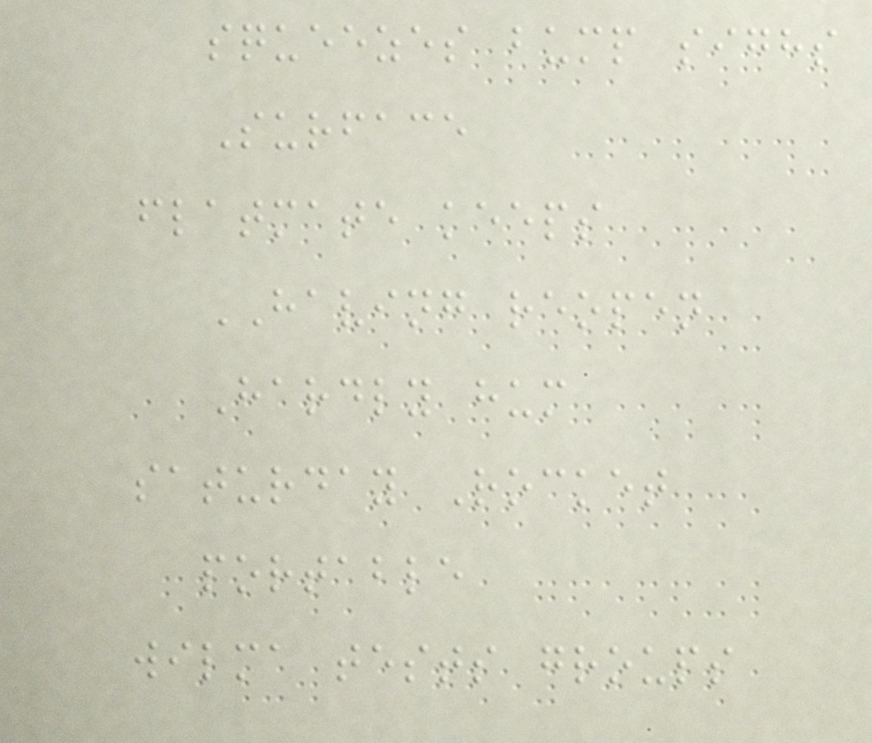squeezes bump sighs
Surface
flatmate keeps
HAVING reopen
Hardly hum
saturday Rocket
portable
wilma tests groups
